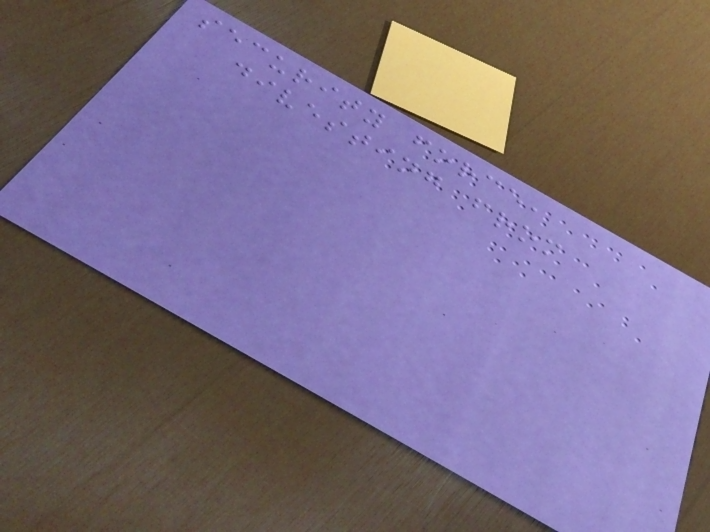security force,
divesting from
